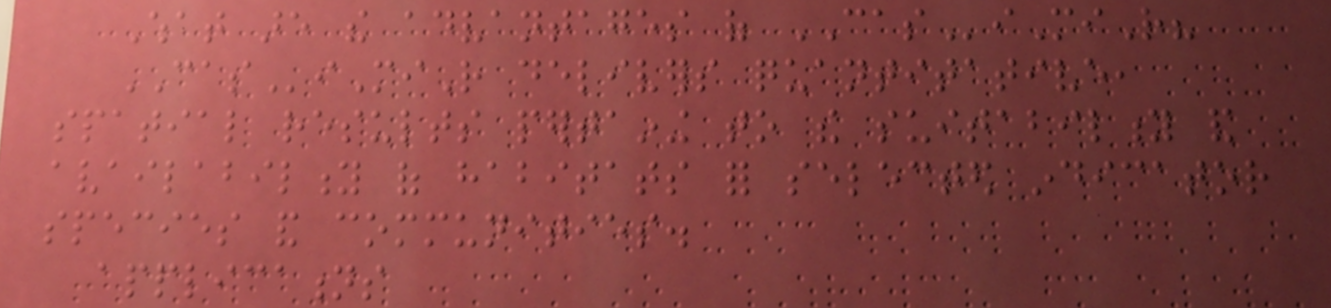What are the advantages of CASiMiR?
CASiMiR delivers quantitative,
spatial results pertaining to the suitability and
availability of habitats for selected indicator
species and communities.
applications
